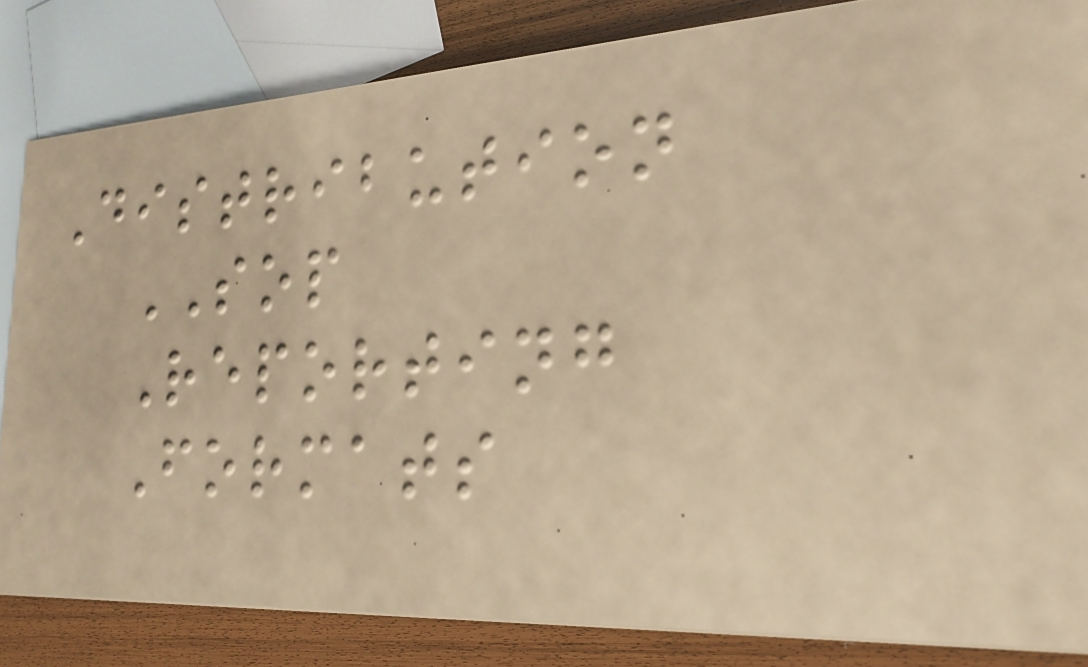Distribution
SOP
Reporting
Formats
